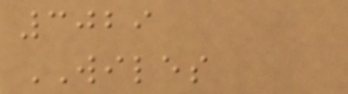3029
WILES
